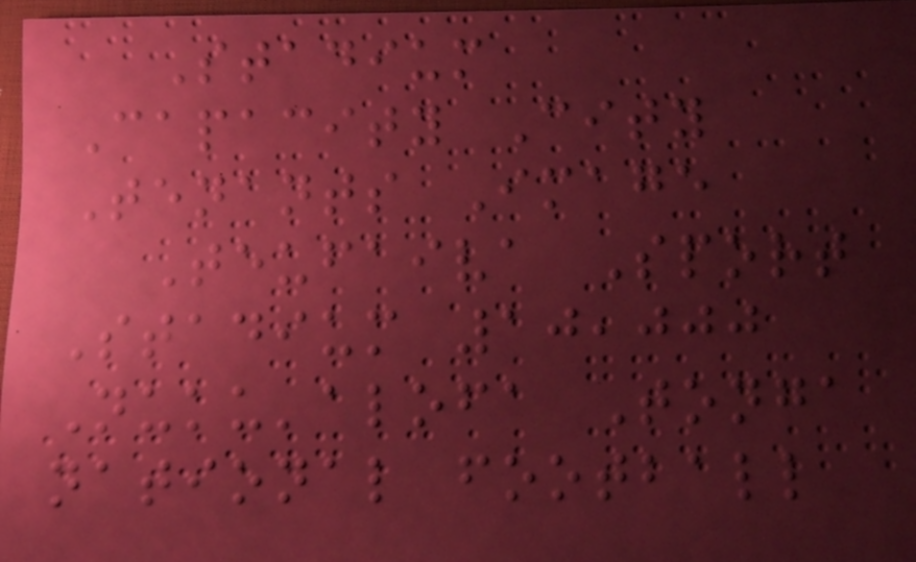Stadium
Capacity City
Tenants Image
Teufaiva Sport
Stadium 10,000
Nuku'alofa Tonga
national football
